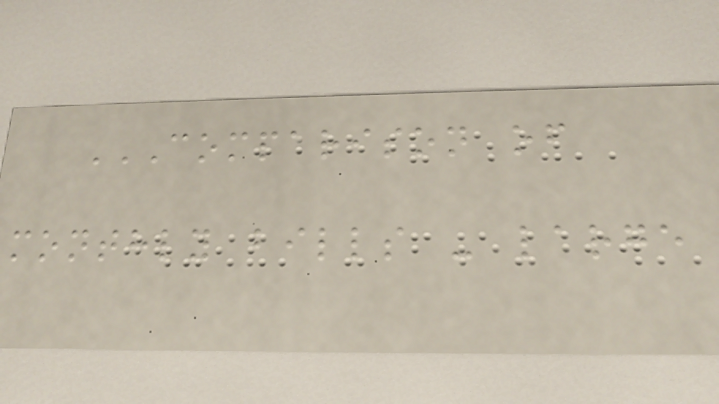COMPARISON OF
MONTHLY BILLS - LARGE
